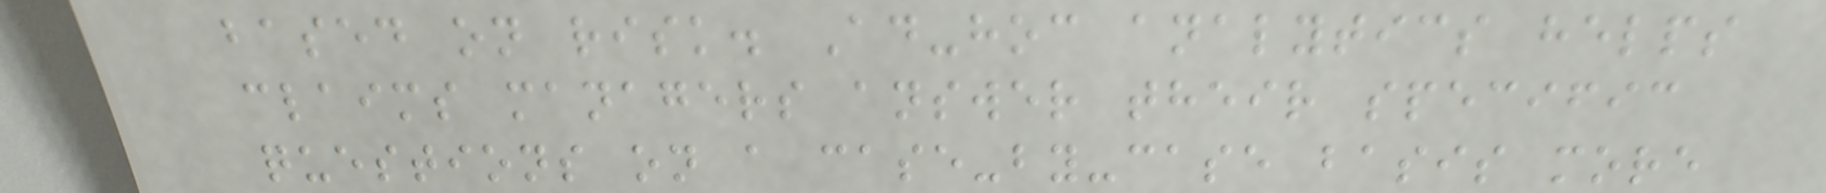based on risk. Ad-hoc analytics helps
claims managers answer their specific
questions on a case-by-case basis more
